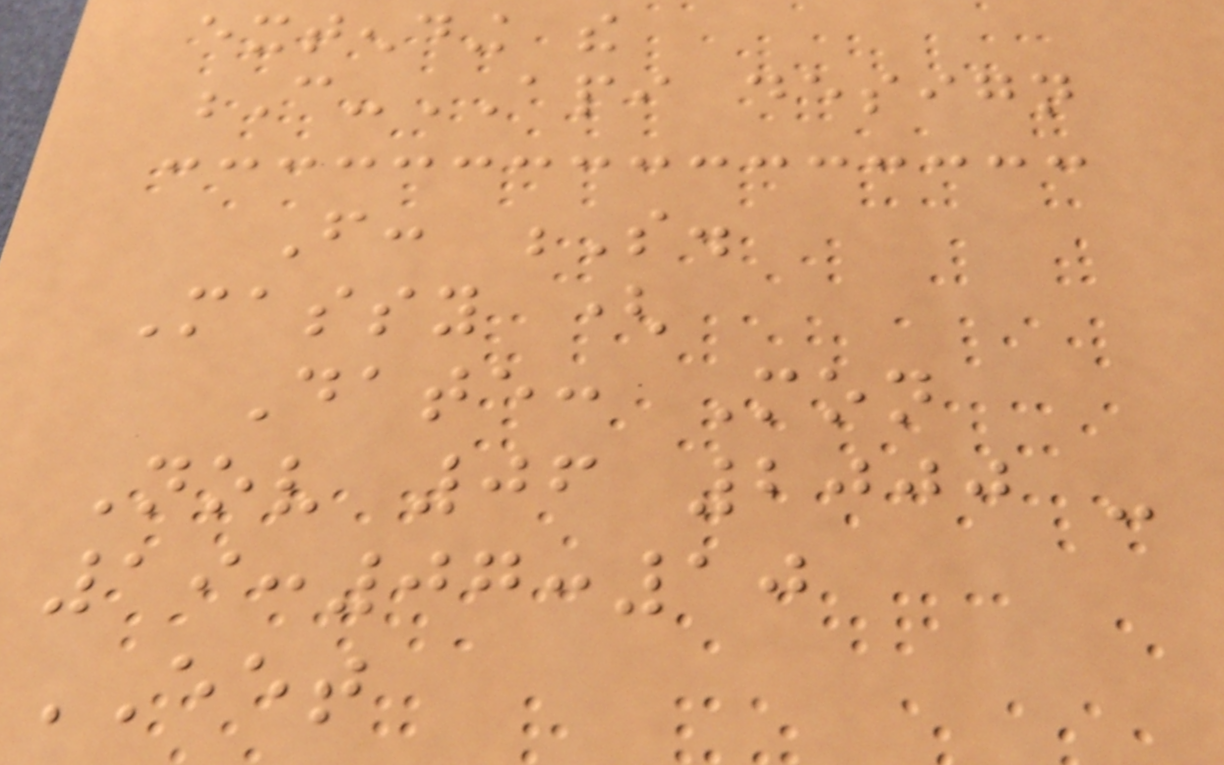extending the
C-API design
From: S.
Massy (
Date: Mon
Nov 06 2000 -
19:07:10
EET
